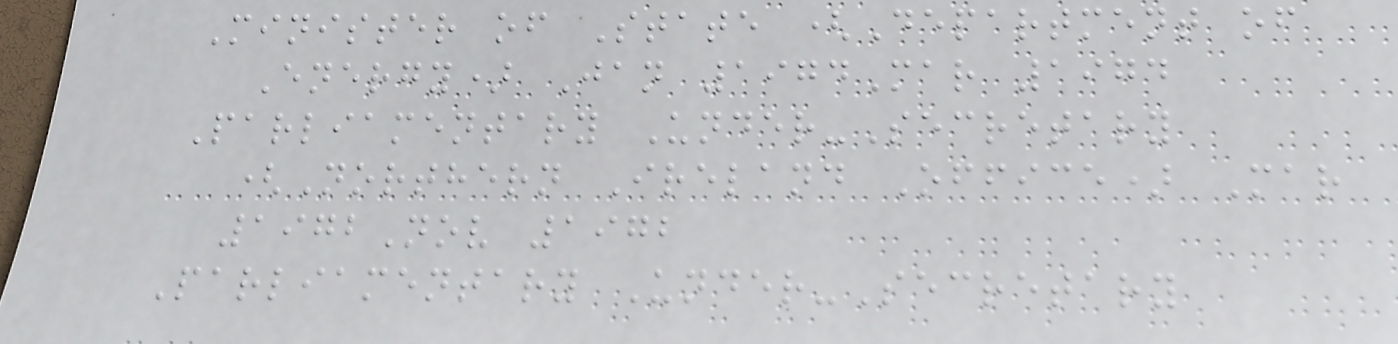Minister of State (Department of
Energy) Jan 1974Mar 1974
Parliamentary Under-Secretary
(Northern Ireland Office) Mar
1972Nov 1972
Parliamentary Under-Secretary
